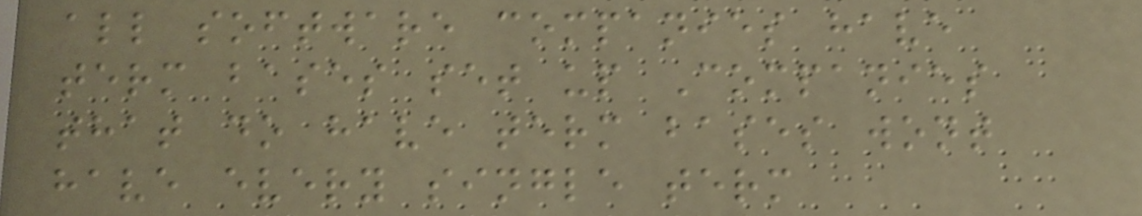all software companies have
term bases set up Companies
that do have term bases wont
have every single term
